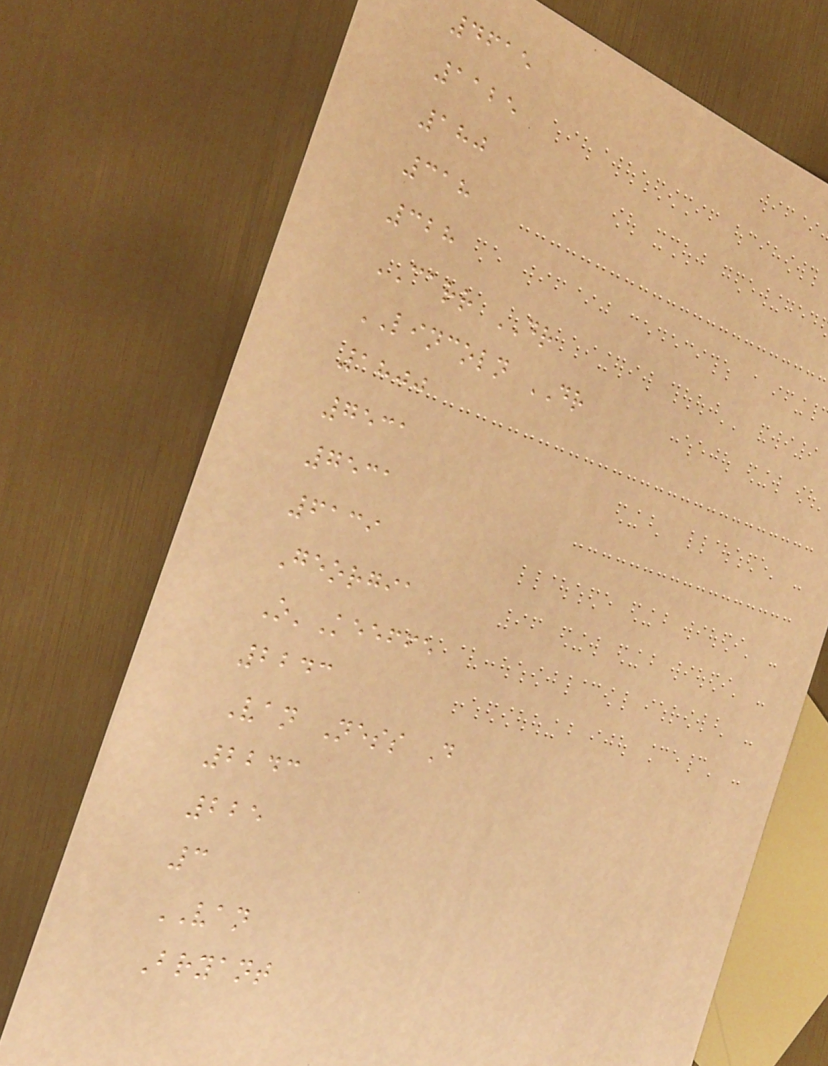4615
1125
180
318
328
CARR DR
LINCOLN DR
1800
7531
7531
6139
Georgia
O'Keeffe
2243
Van Ness D
2243
225
3
VAN
Bryant
